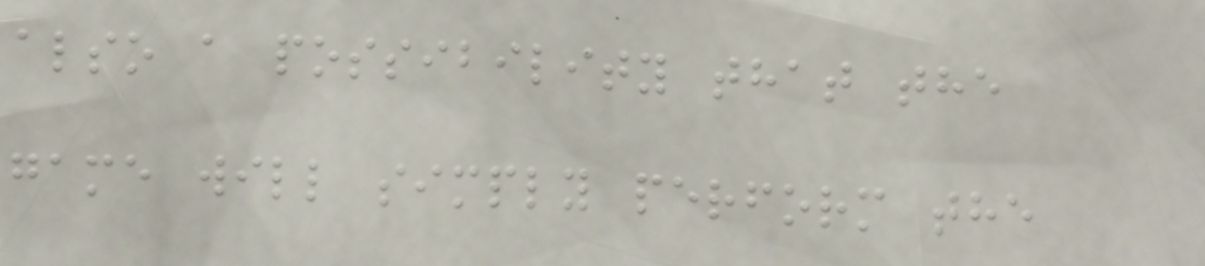also a possibility that the
game will simply perform the
